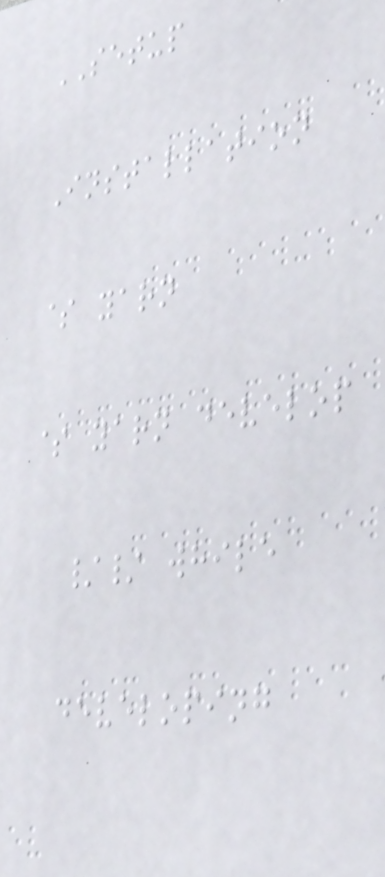SETUP
Installation
$ yarn
$ yarn develop
// while
developing
